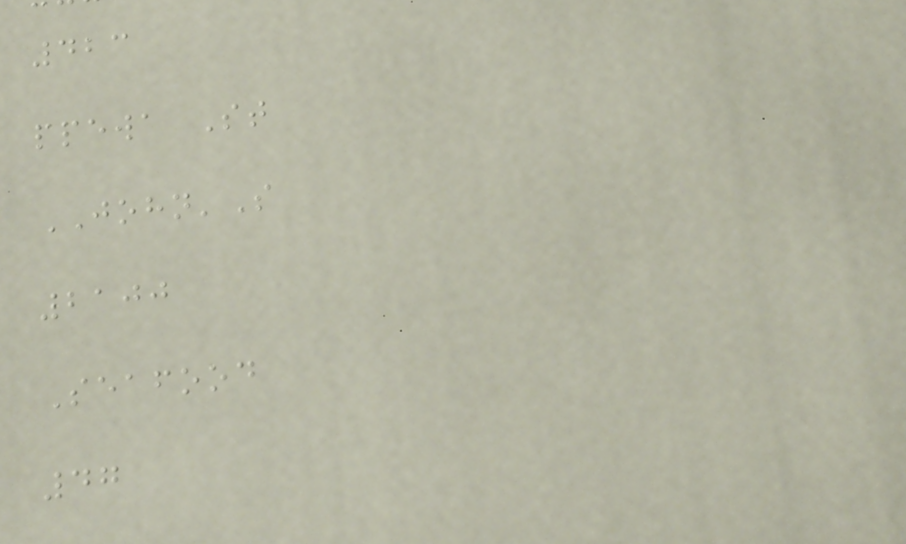423
ppewa St
JOHN'S
2100
Seafood
47
